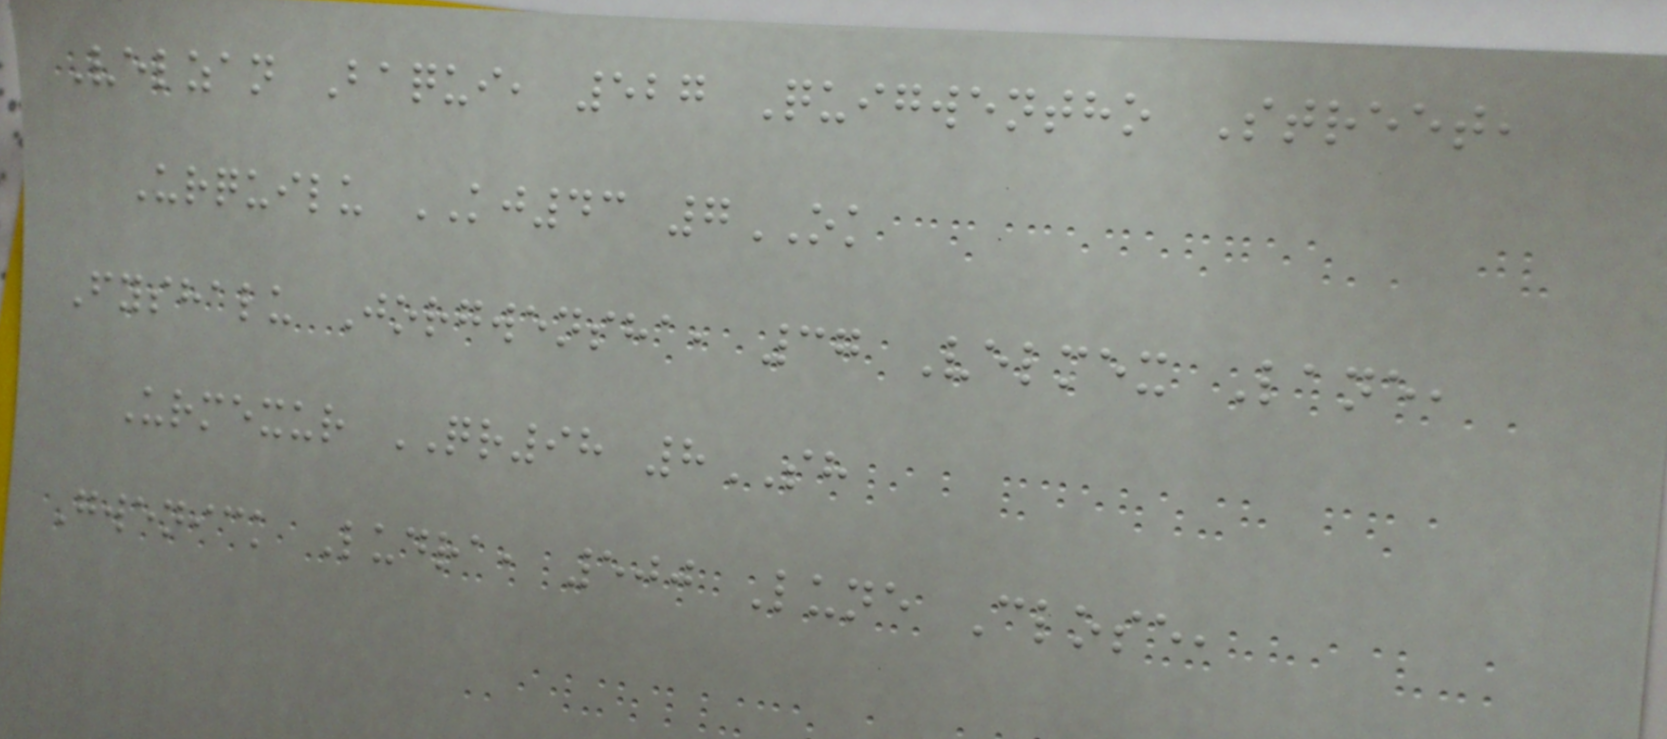Velzan Baqui, 527 Quigwentho Street,
Urquilu KJ43 7OK
Fyshalu Jorgwensha, 37 Velmex Lane,
Urmexur QR98 8SH
Gwenick Ludra, 500 Lune Close,
